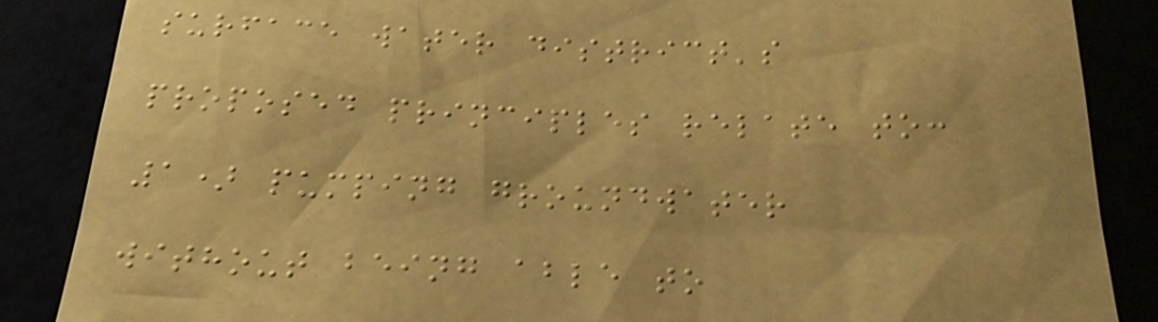surface water district's
proposed principles relate to:
1) pumping groundwater
without being able to
